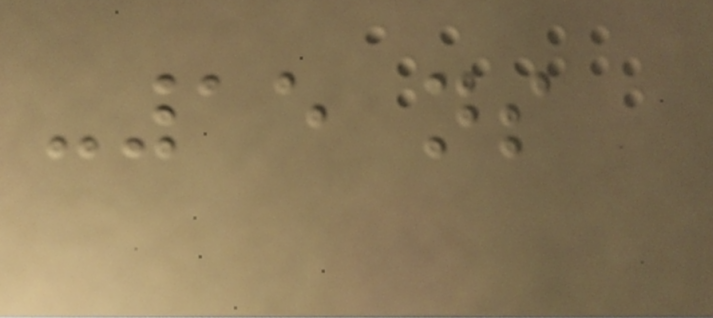-15 ns
